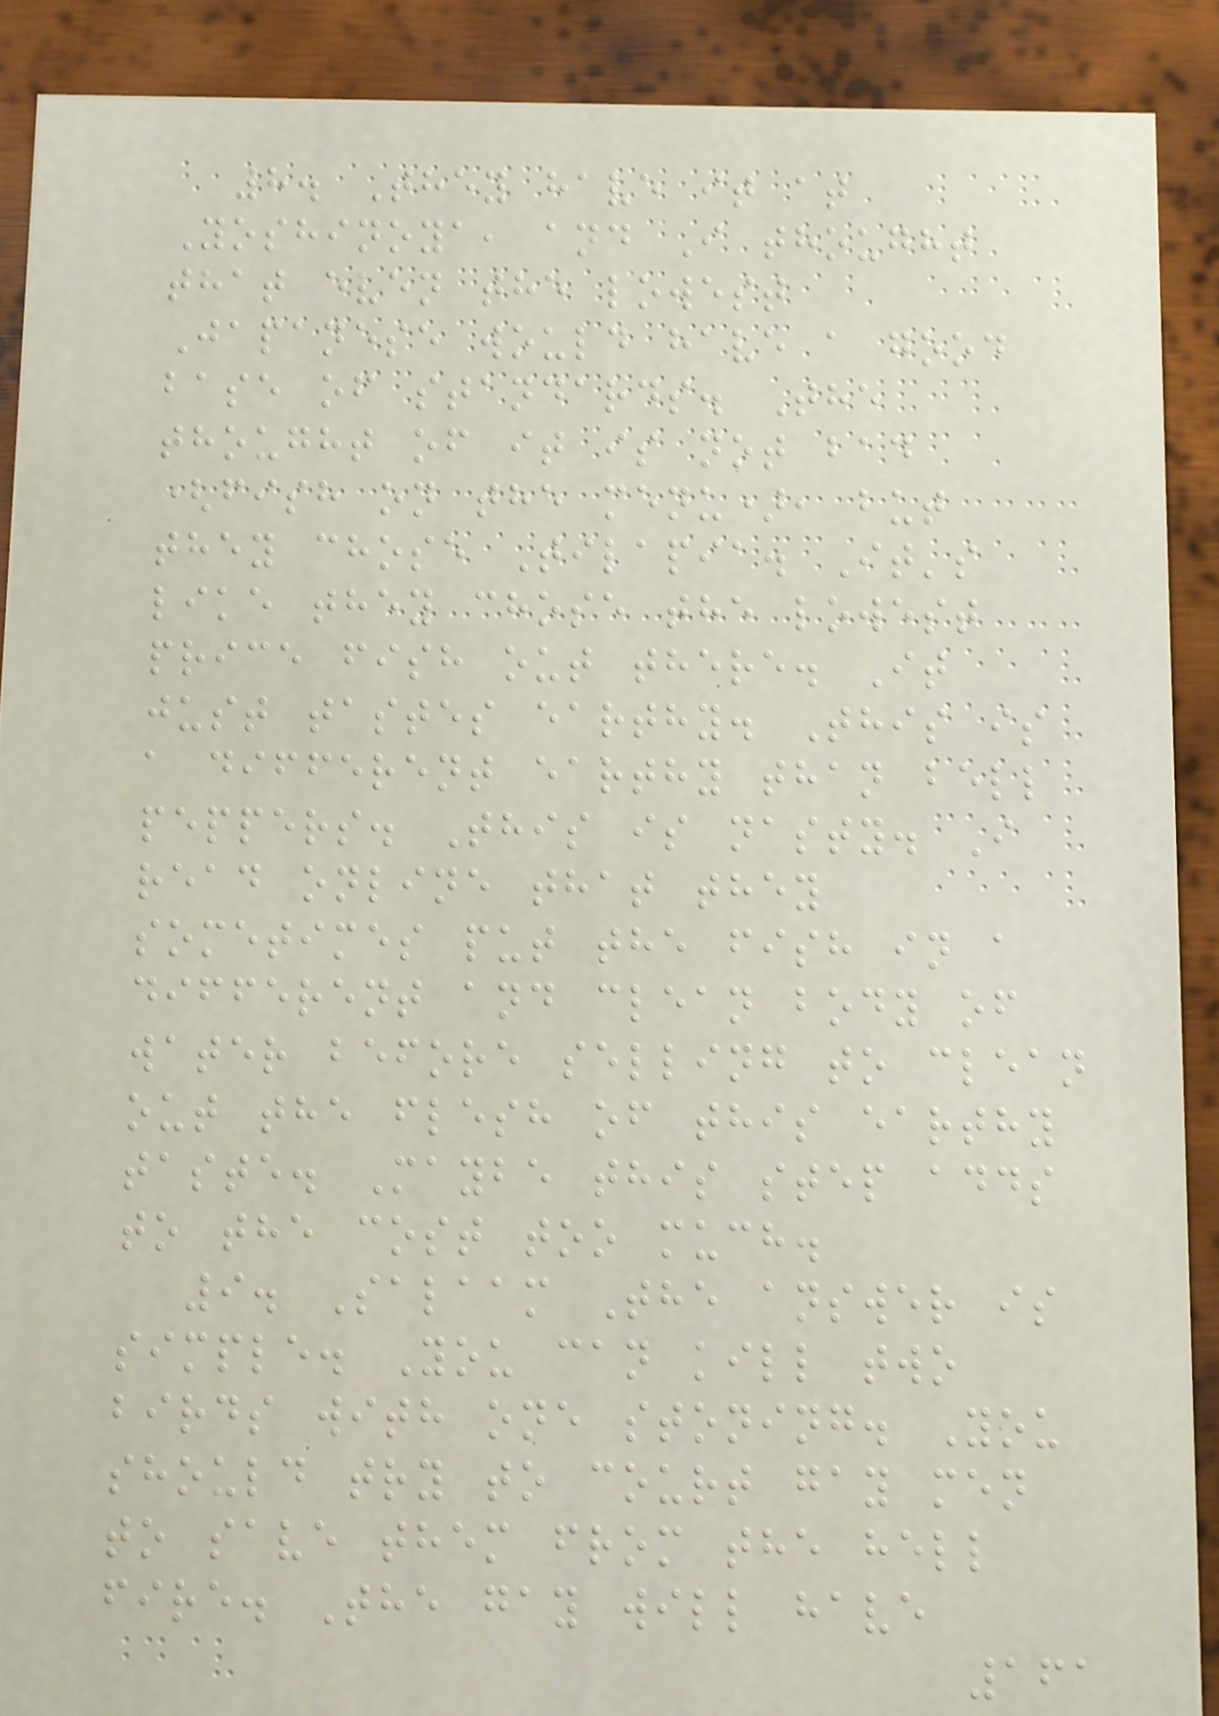8. They have it at
Yoshinoya, and I thought
that even the lowest
Japanese would have a good
base of standards. The
thought of it is not bad
(fish on the menu), but
they chose Tilapia. It's
like they chose the lowest
price fish out there. It
just tastes earthy. This is
a different earthy than bell
peppers. This is nasty. I
read online that they
sometimes put the fish in a
different and clean body of
water before selling to clean
out the flesh of this earthy
taste. Maybe this step adds
to the cost too much.
9. Salaam The answer is
simple. You can kill two
birds with one stoning. You
should try to court gay men
to save them from the hell
fire. The gay will have
161
